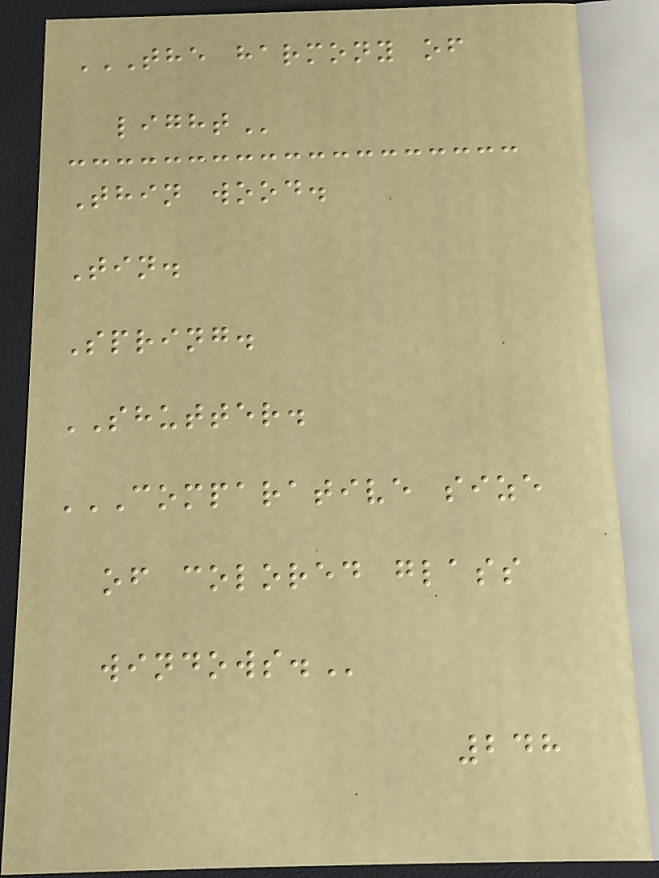THE HARMONY OF
LIGHT
Thin wood.
Tin.
Spring.
SHUTTER.
COMPARATIVE SIZE
OF COLORED GLASS
WINDOWS.
248
